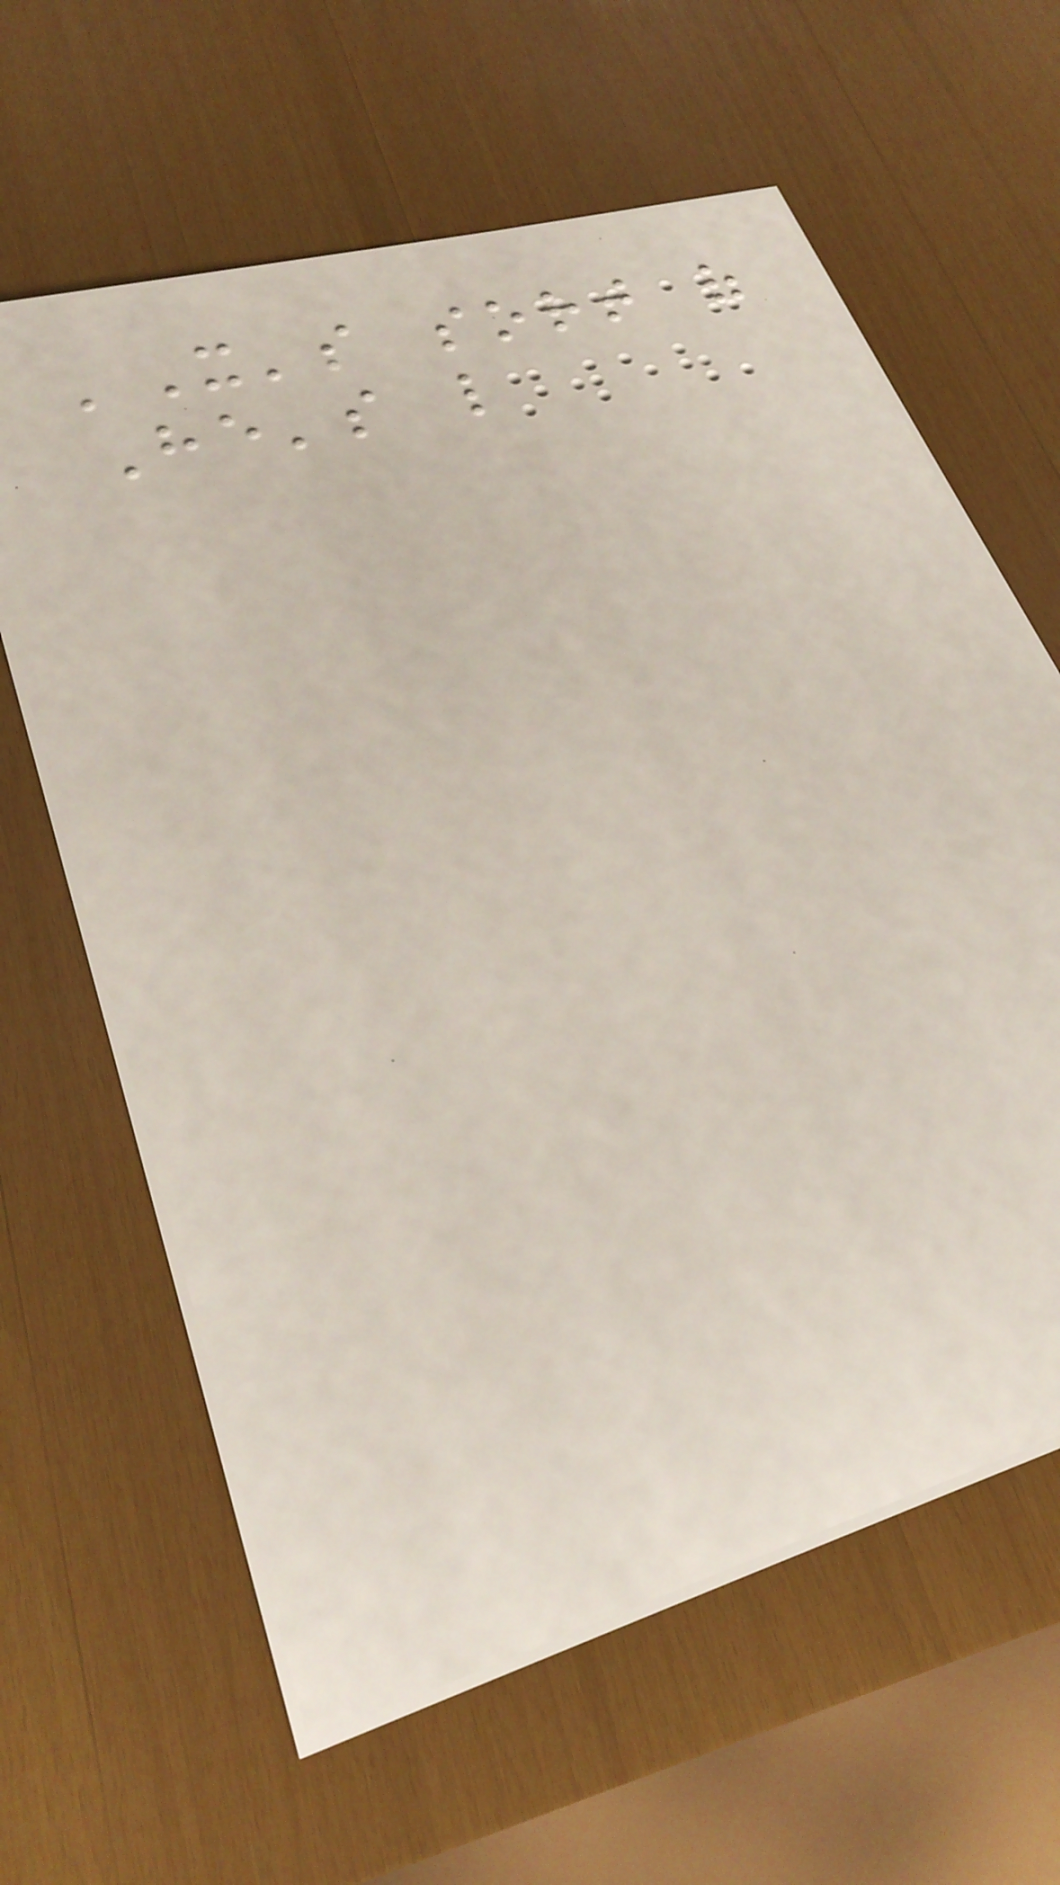'It's sort of
He's like
